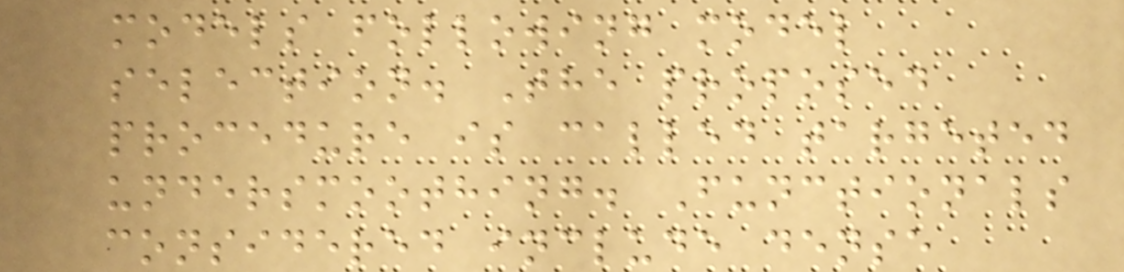models following model
selection. The proposed
procedure is called targeted
undersmoothing. Functionals
considered include dense
